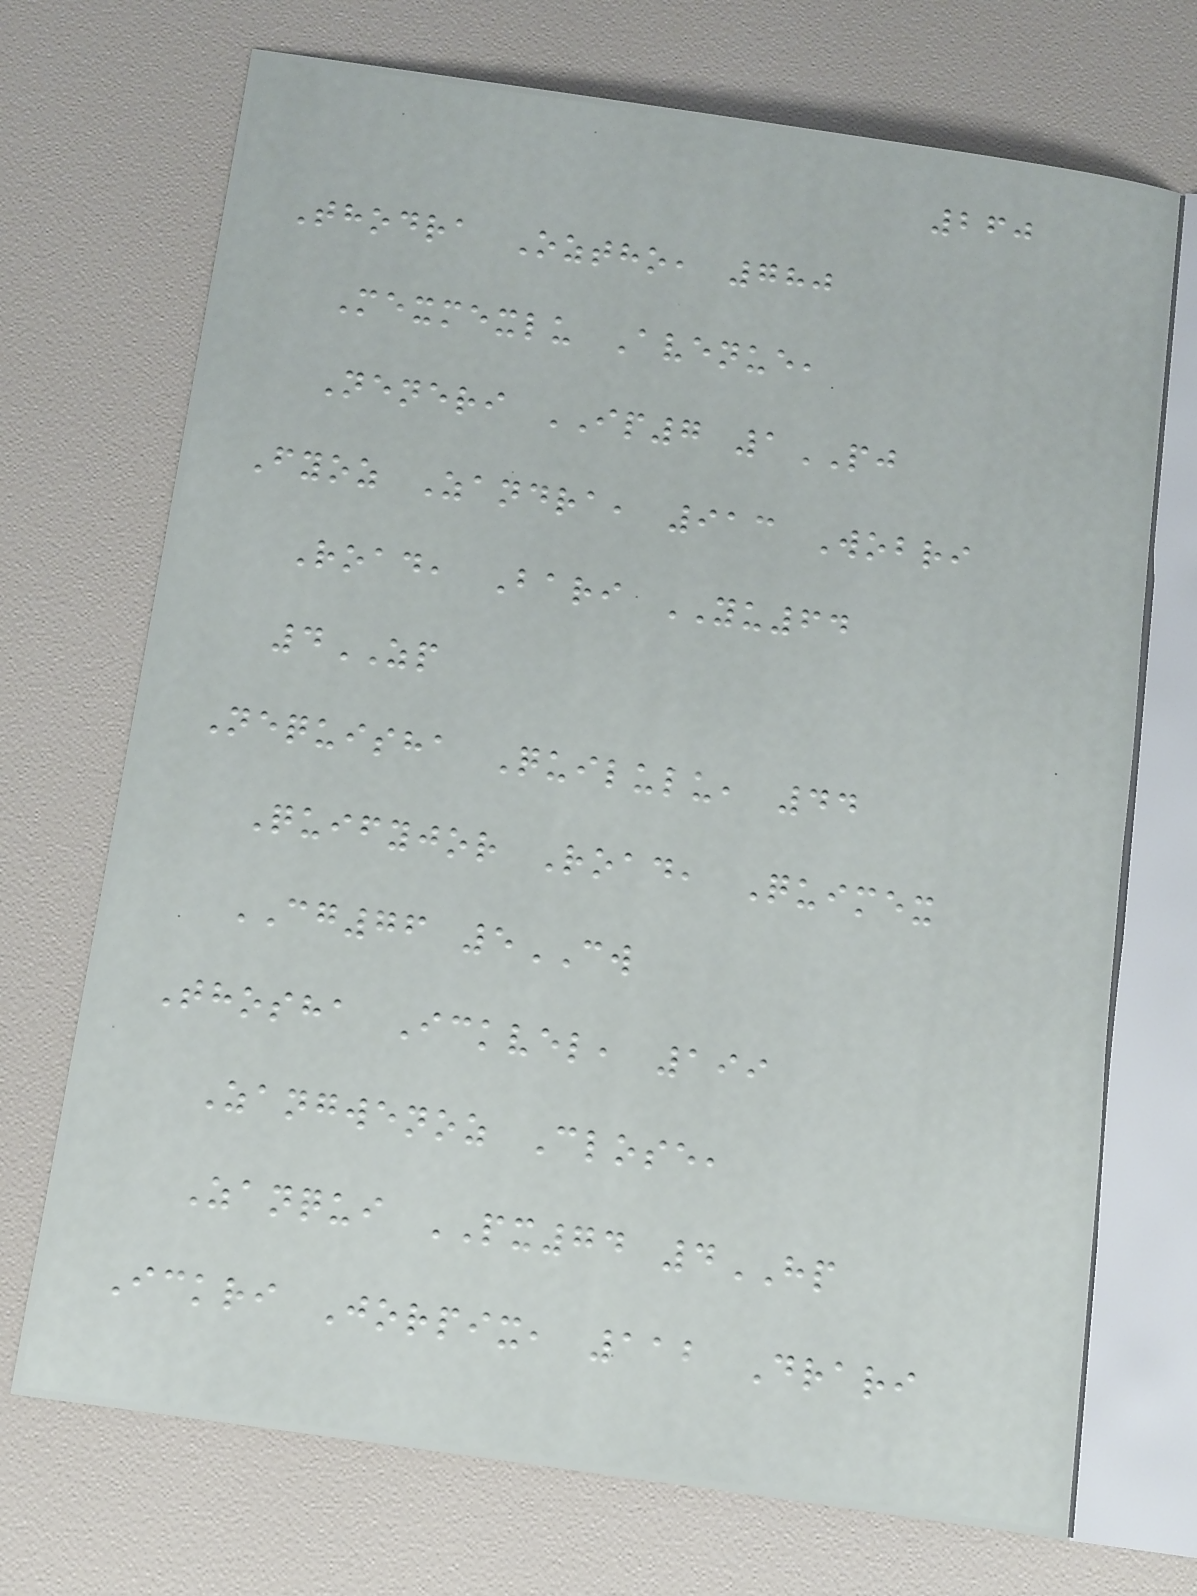260
Thodra Oztho, 780
Mexmexlu Avenue,
Neneri IP7 1PJ
Fyoz Zandra, 913 Wobri
Road, Bari YU64
4ZP
Nequisha Quilulu, 44
Quifyjor Road, Quimex
CG76 5CW
Thosha Ickvel, 199
Zangwenoz Close,
Zanqui PX74 4HP
Ickri Jorpix, 112 Drari
